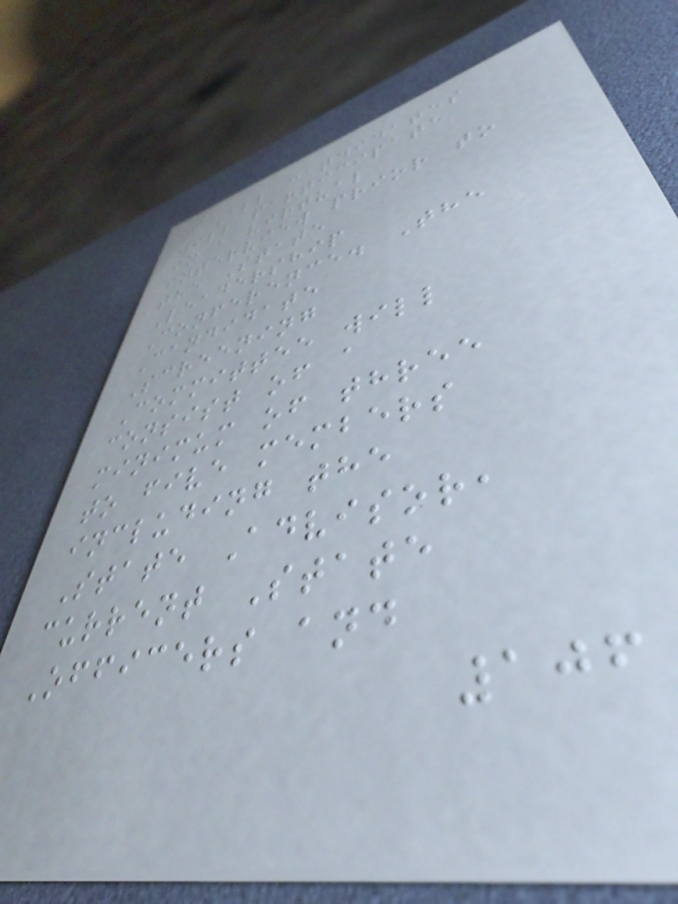All candidates
will participate
in a virtual
interview prior to
the State
Leadership
Conference. The
Candidate
Screening
Committee will
consist of a
minimum of three
to five members
including the
State Advisor,
current State
Officers and
106
